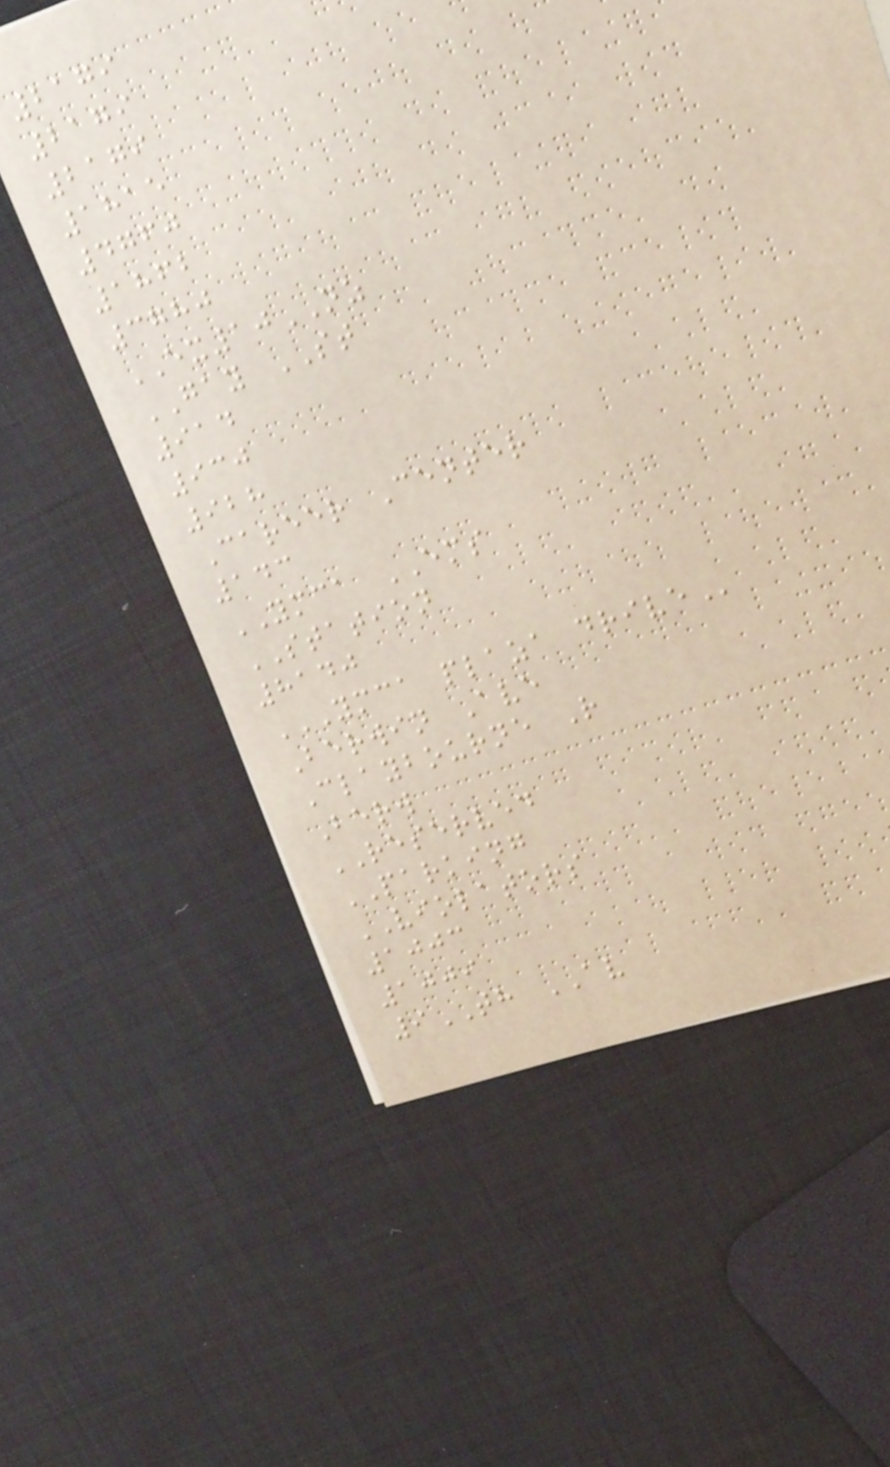2179
2179
2179
1815
4760
1862
3780
EX10NZ
GAY ST
914
930
928
Career Center
143
YMCA EMS
STATION
8140
YMCA PLAZA DRIVE
Berwin Ave
Claybourne R
Berw
RESERVED
PARKING
VIOLATORS
1003
1009
9TH AV
